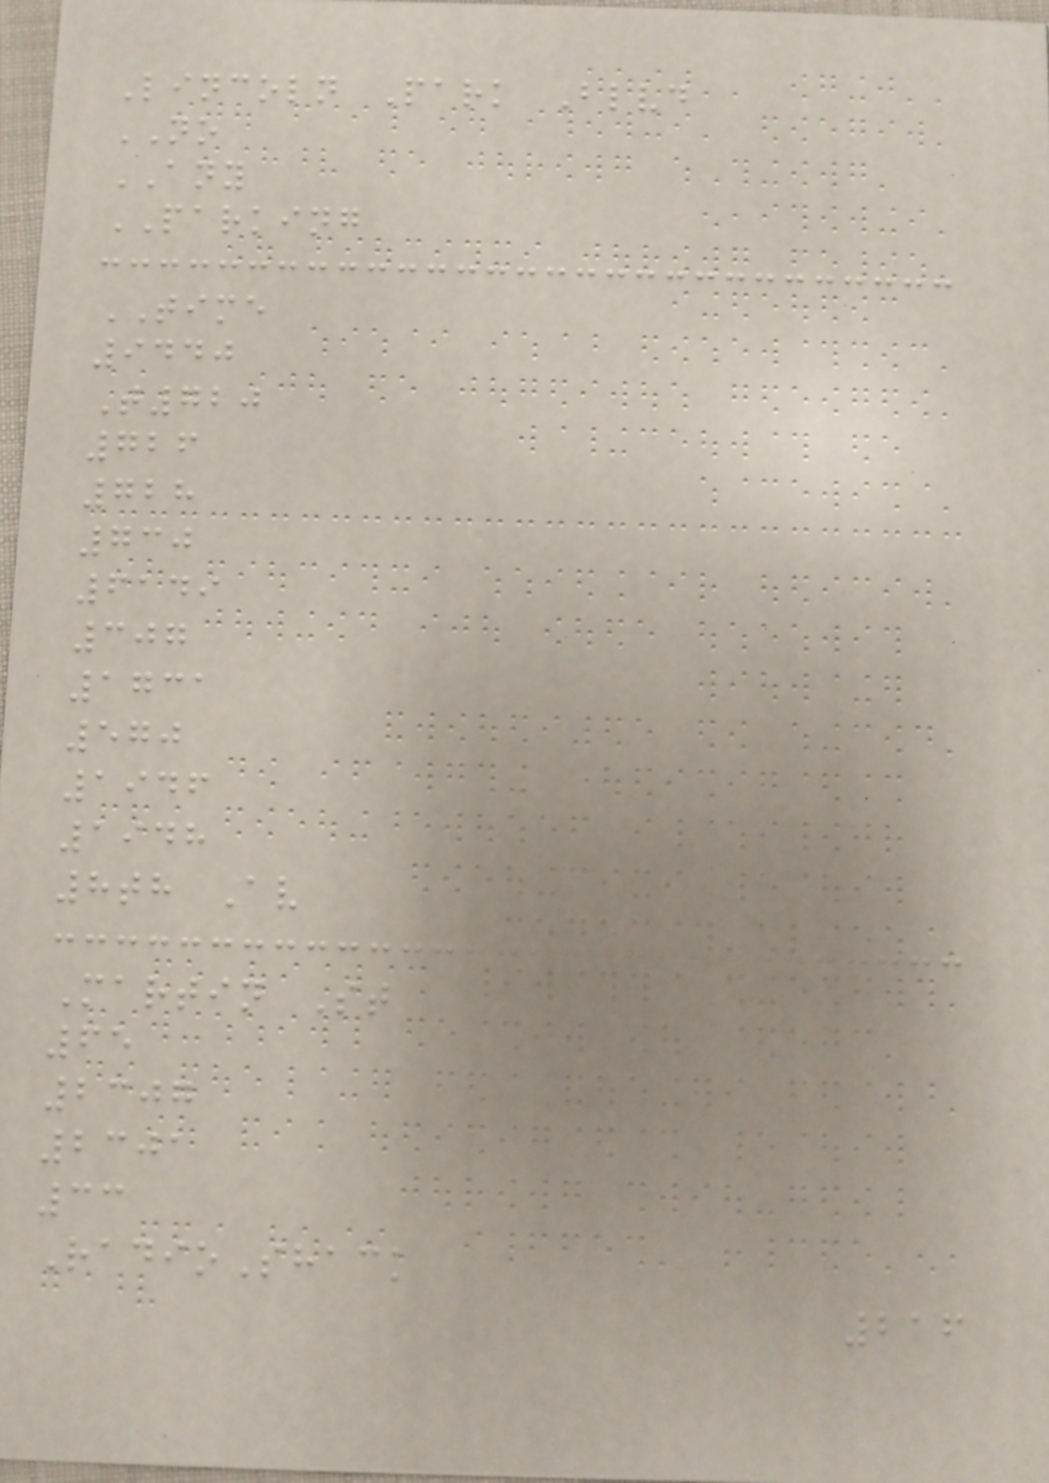Lincoln Park Blvd
NO
ANY
PARKING
TIME
9440
T720
726
728
730
6149
307
1731
570
1946
1948
8th Av
Martin St
65
2307
2301
33
RadioShack
216
